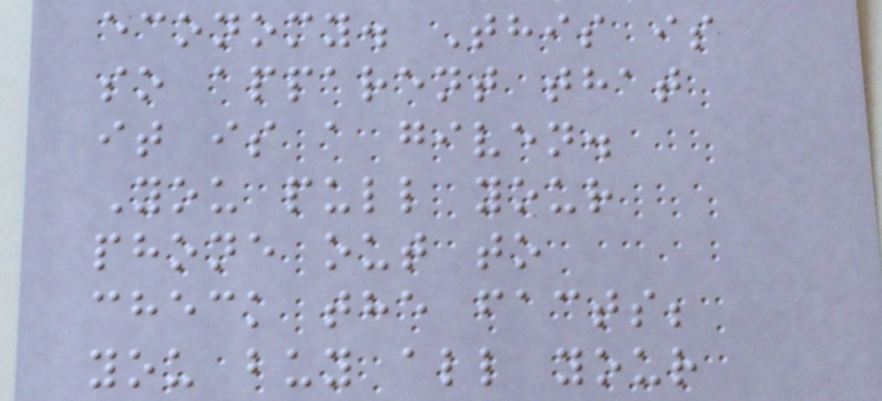economy. This is
so apparent that
it is a given.
You pull your
phone out to
check the facts;
you buy all your
